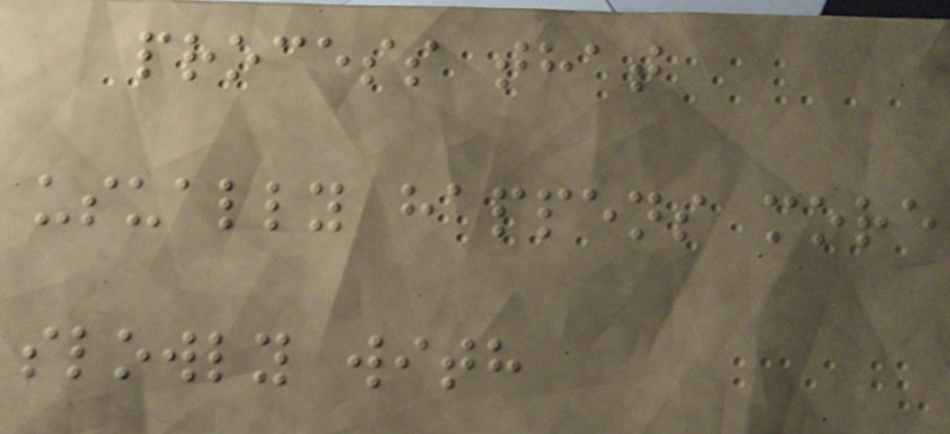process that
usually happens more
slowly with
